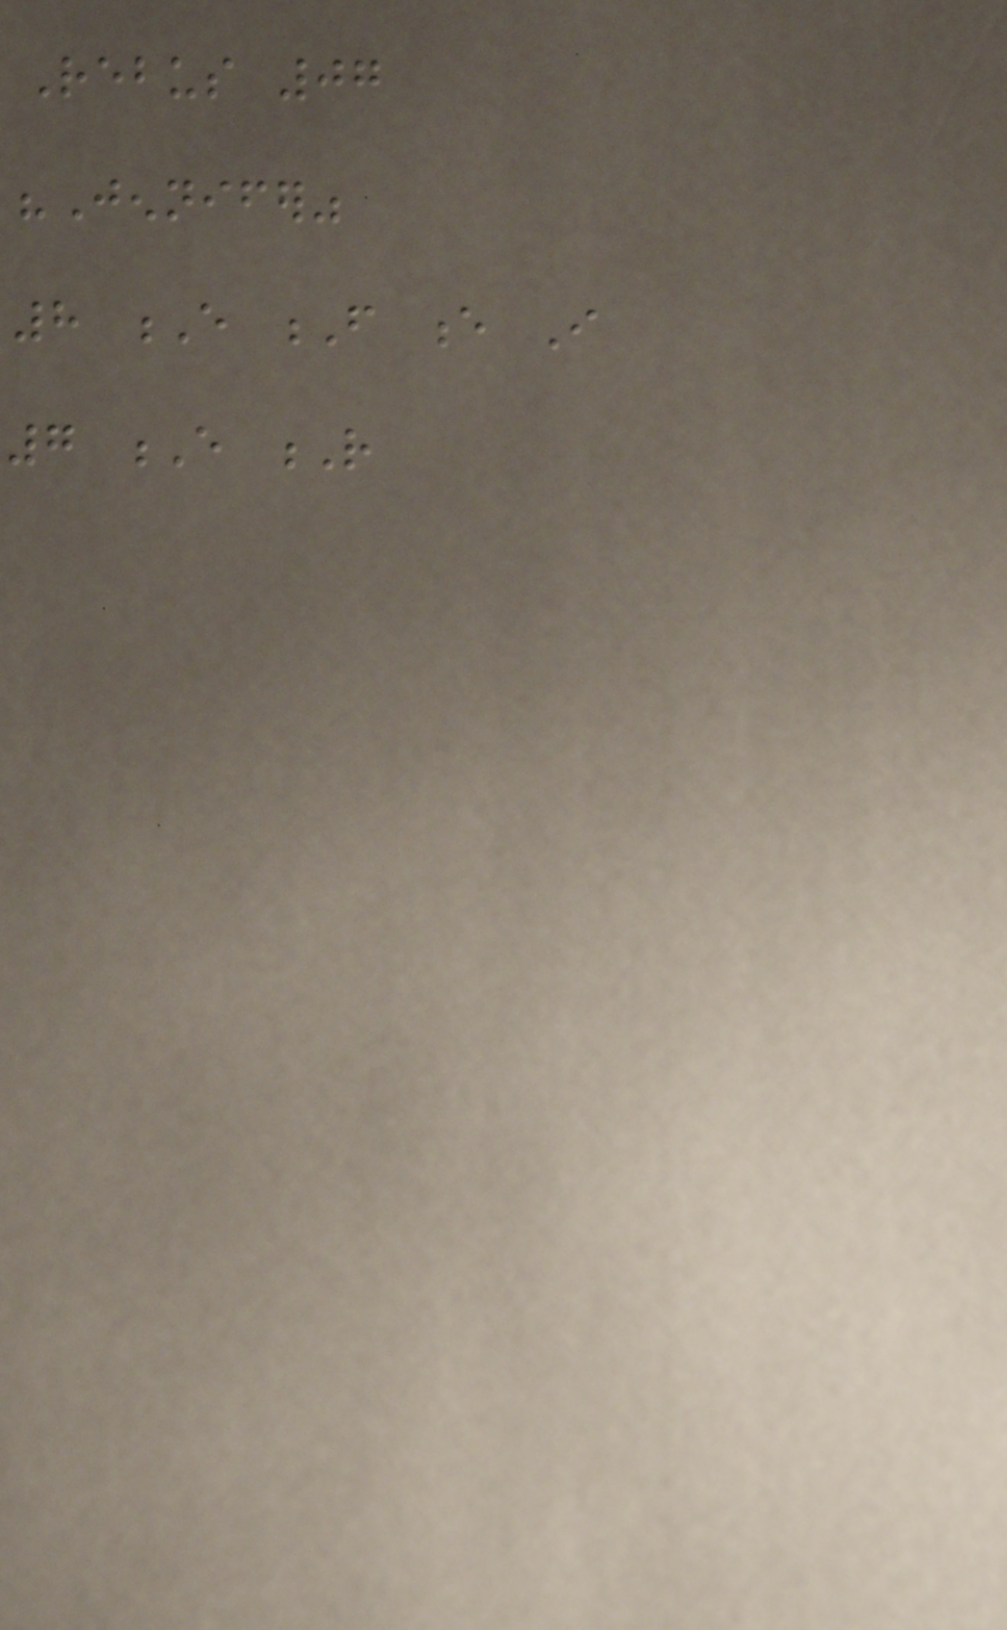Rebus 07
"Jennifer"
8 E F e I
7 E R
